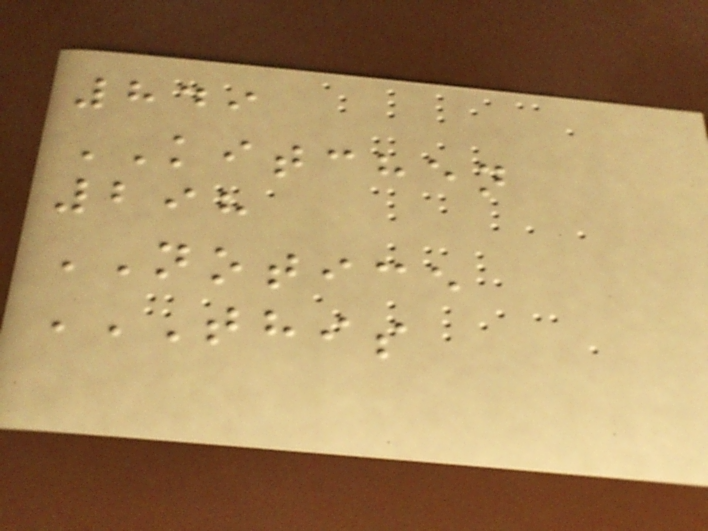849
KITCHEN
298
NOTICE
THIS
